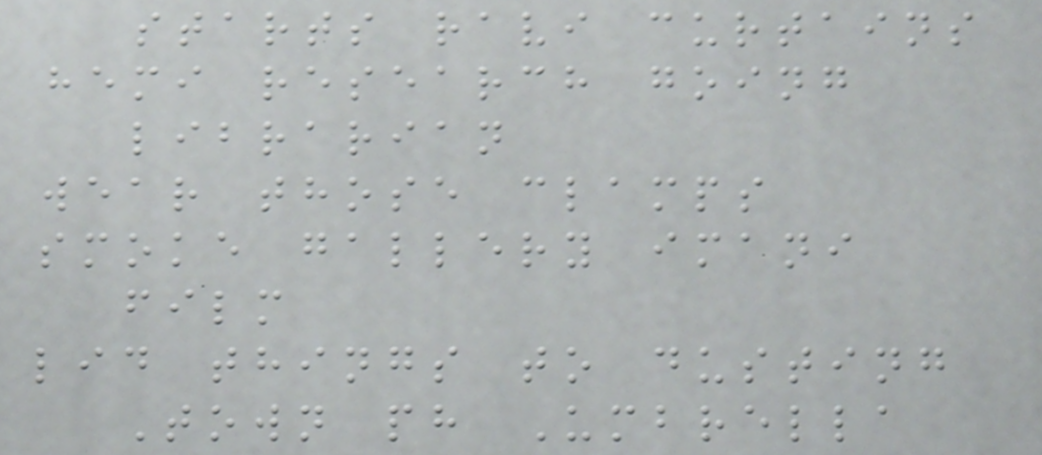starts ravi curtains
hemi research going
librarian
wear those clamps
smoke gallery imani
film
lid things to dusting
Town ph Umbrella
